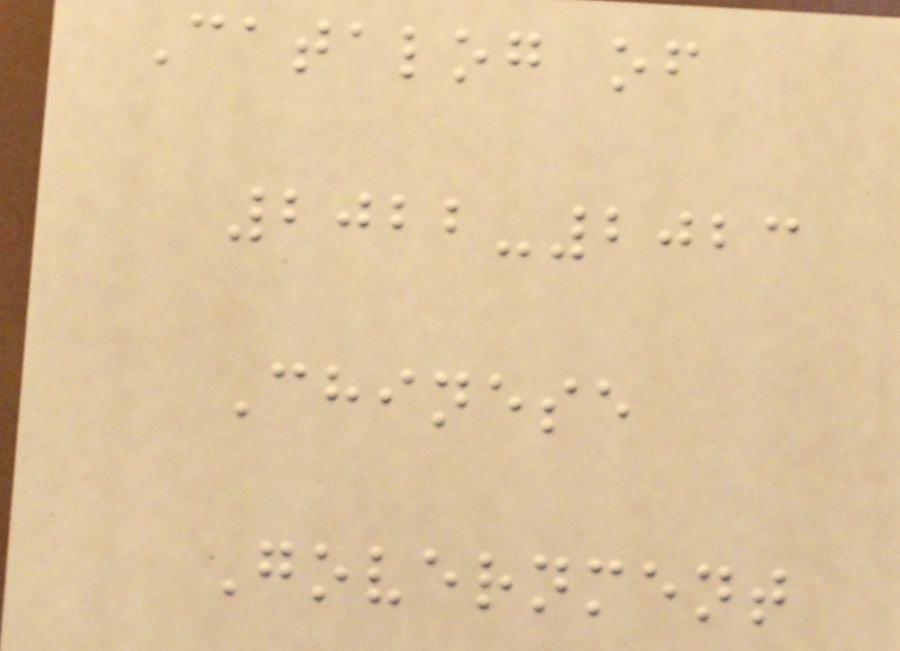Catalog of
2022-2023
Chinese
Government
